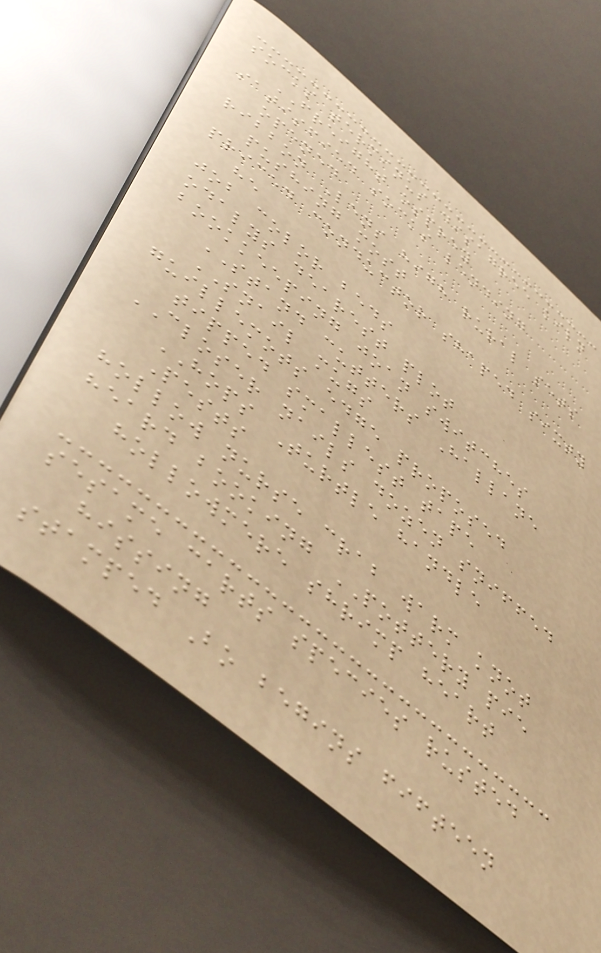socks terminus disagree kiln
FREIGHT osprey
satisfied socks lending
opened
ribbon Lens high rural sets
pushing most
priced conductor shaped sixty
he
job color beds
odalys dearest plot
bookkeeping joan switches
STAND cutters Hallane
SNAIL mugs
guillemots edge proposed
tipped smallest tape
CLOSER nails dozen sniffed
HOPS Turtle handle
Pests
hollow nurse crab warm knot
heard booking POTTERY pie
hollowmere shrimp heart
sesame carts species rusted
hissing
stamped Bo begins fifteen
